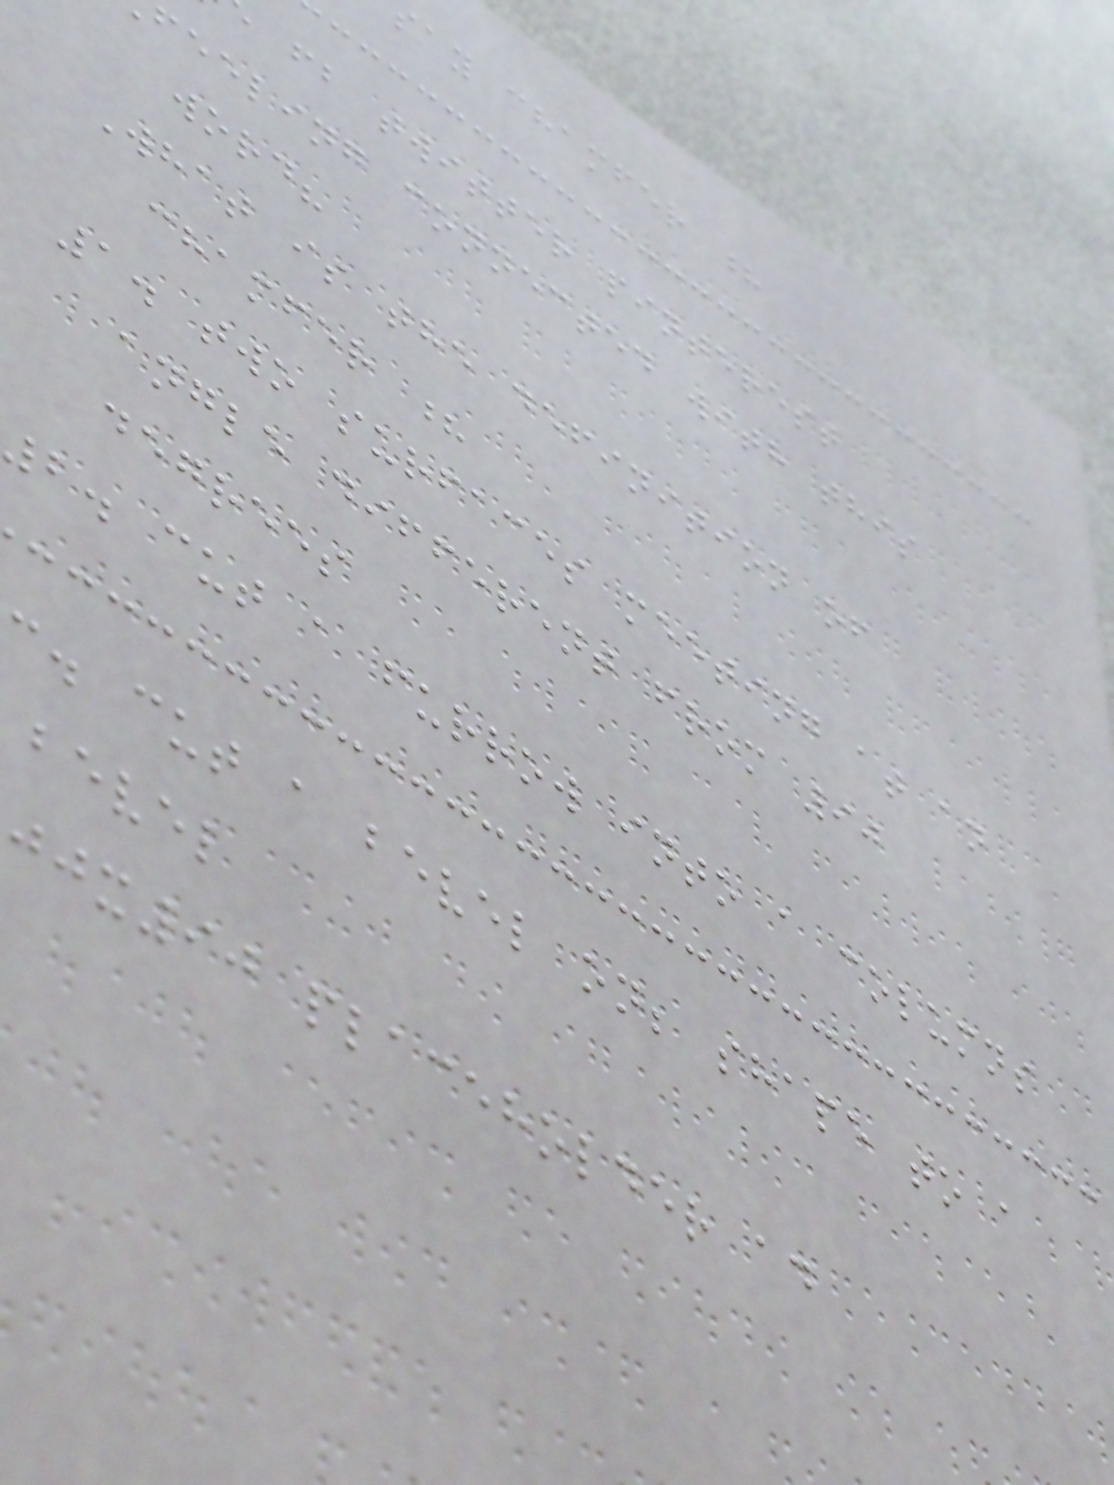say chamfer ?
fb twitter pinterest
feeling connected with this
word?
What is the definition of
chamfer ?
1. two surfaces meeting at an
angle different from 90
degrees
2. cut a furrow into a columns
c. cut a bevel on; shape to a
bevel
x90 placeholder ad
